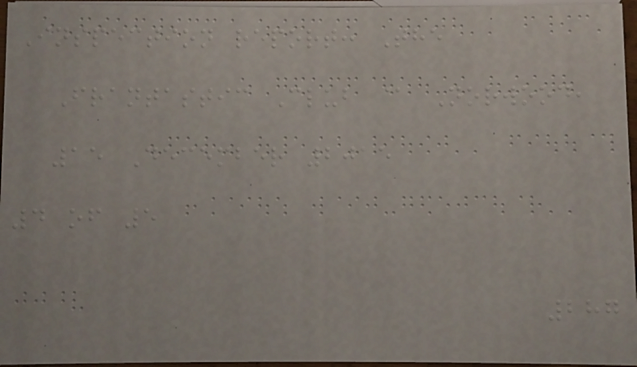Inspection report: The
Frantastic Club @ Norwood,
15 December 2015
4 of 5
287
